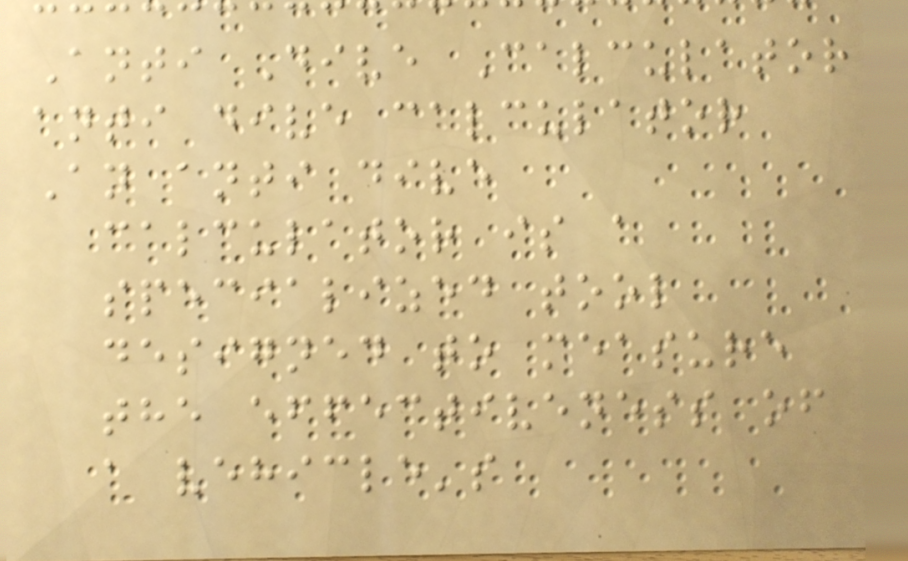Anti Dive Calculator
anti dive calculator
An anti dive
calculator is a
specialized tool
designed to measure
the effectiveness of
a vehicle's
